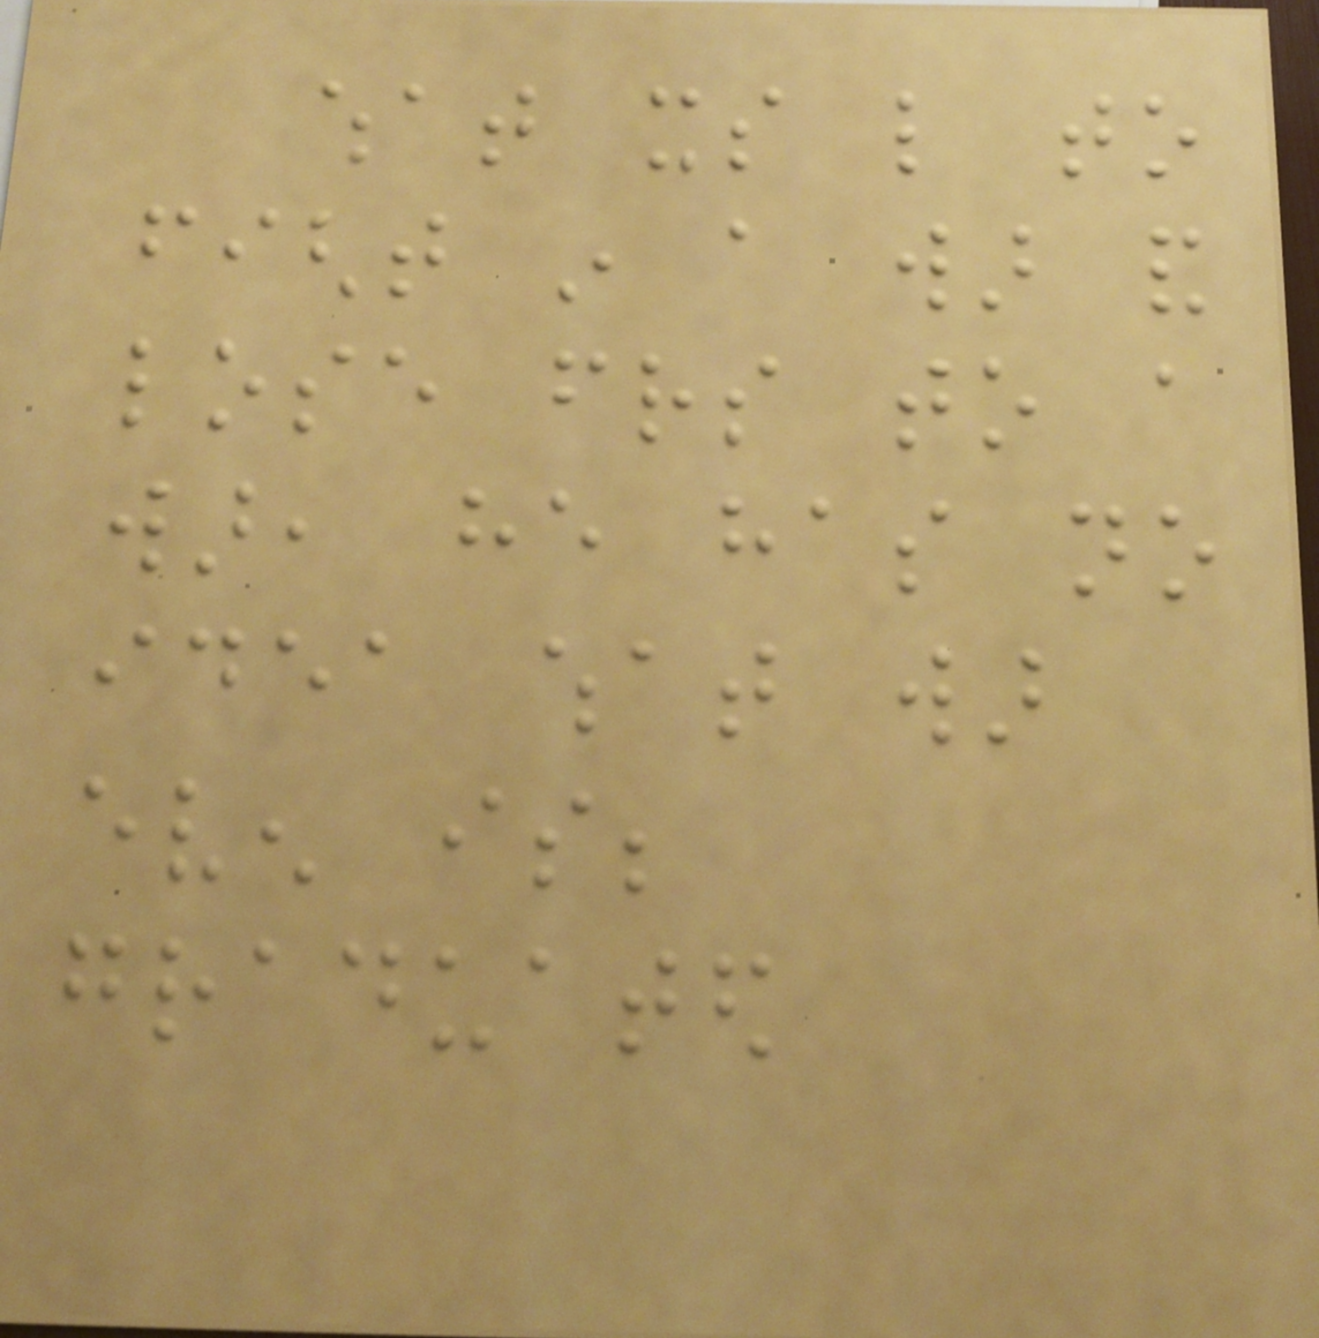what its like to
fight in a war and
lose friends to a
war, he has no
idea what war
even is;
graduated
